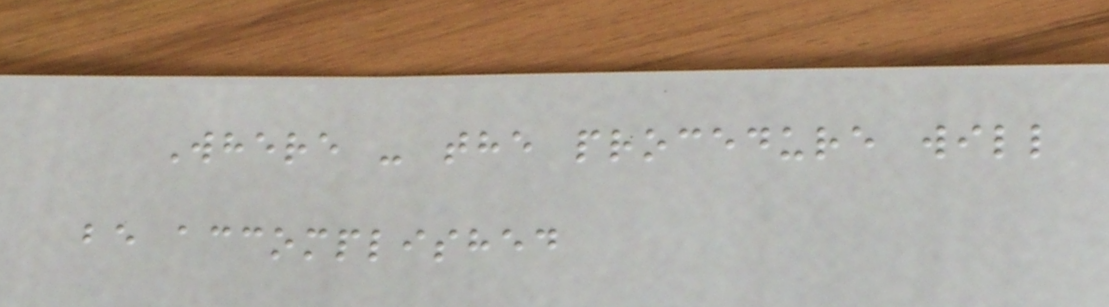Where - the procedure will
be accomplished
